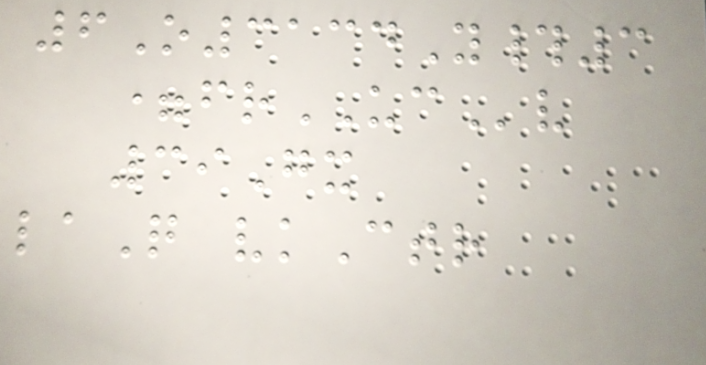6O3134Y#3
=frUCv
39Gx
laQ vkCtr
